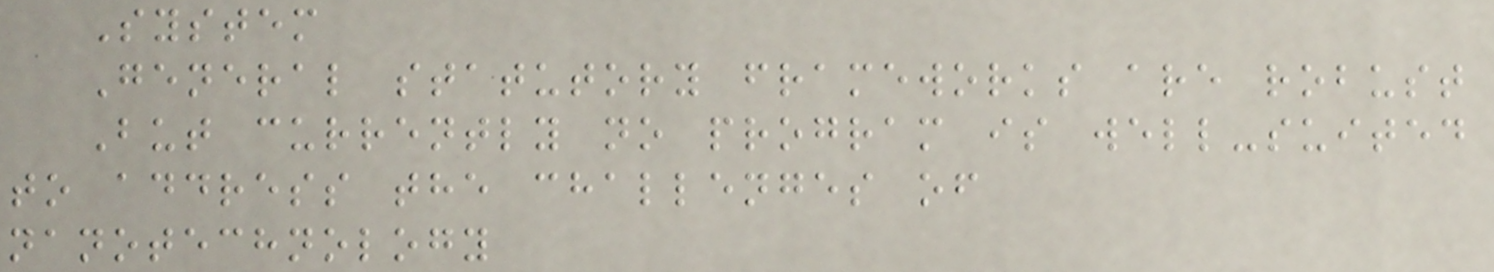System
General statutory frameworks are robust
But currently no program is well-suited
to address the challenges of
nanotechnology
